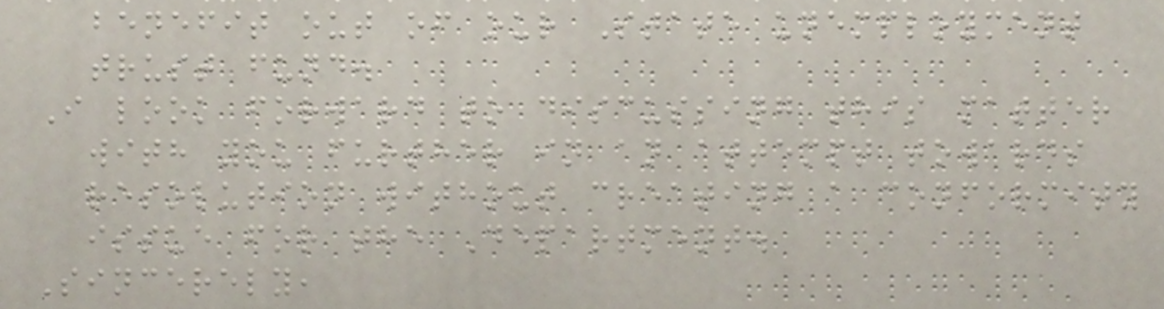benefit out of our State unemployment
trust fund.
I look forward to discussing this matter
with you further in an attempt towards
resolution without creating a conformity
issue for the Department.
Sincerely,
